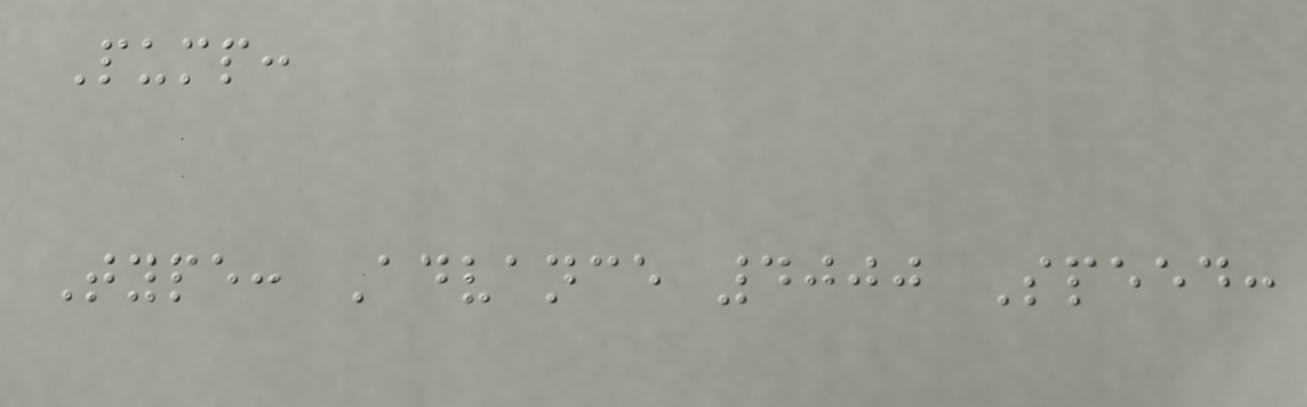Pump:
Type: Advance 4000 Speed:
